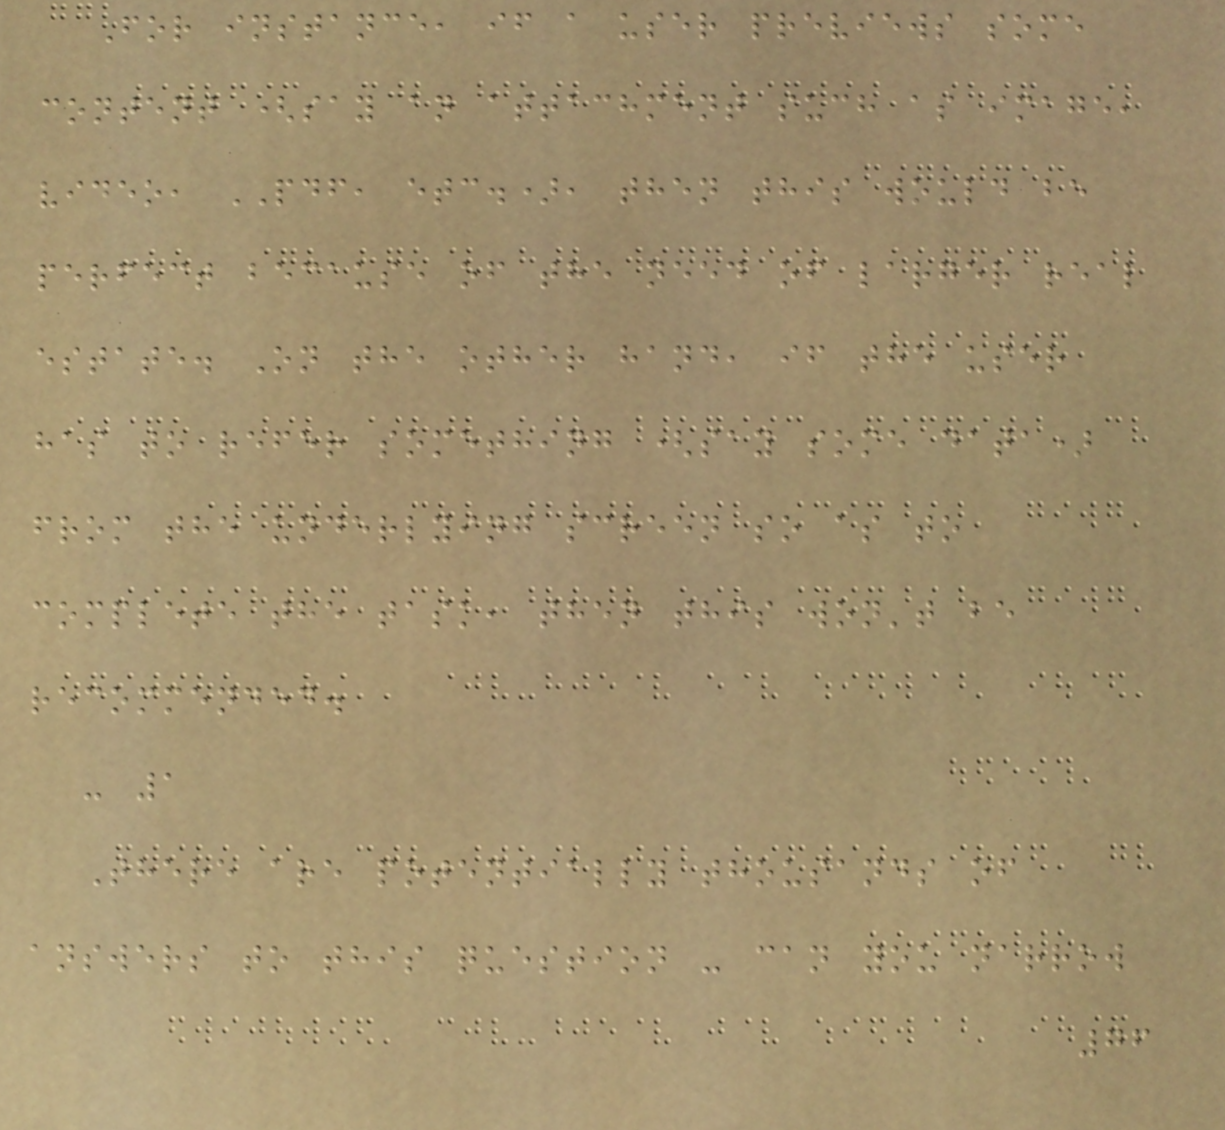For instance, if a user previews some
content (say an attachment such as image,
video, PDF, etc.), then this would be
perfect because of the need of larger real
estate. On the other hand, if the user
has to refer something (say some data)
from the underlying screen so as to
complete the task, then this won't be
recommended.
- 1
There are potentially thousands of
answers to this question - can you narrow
76
